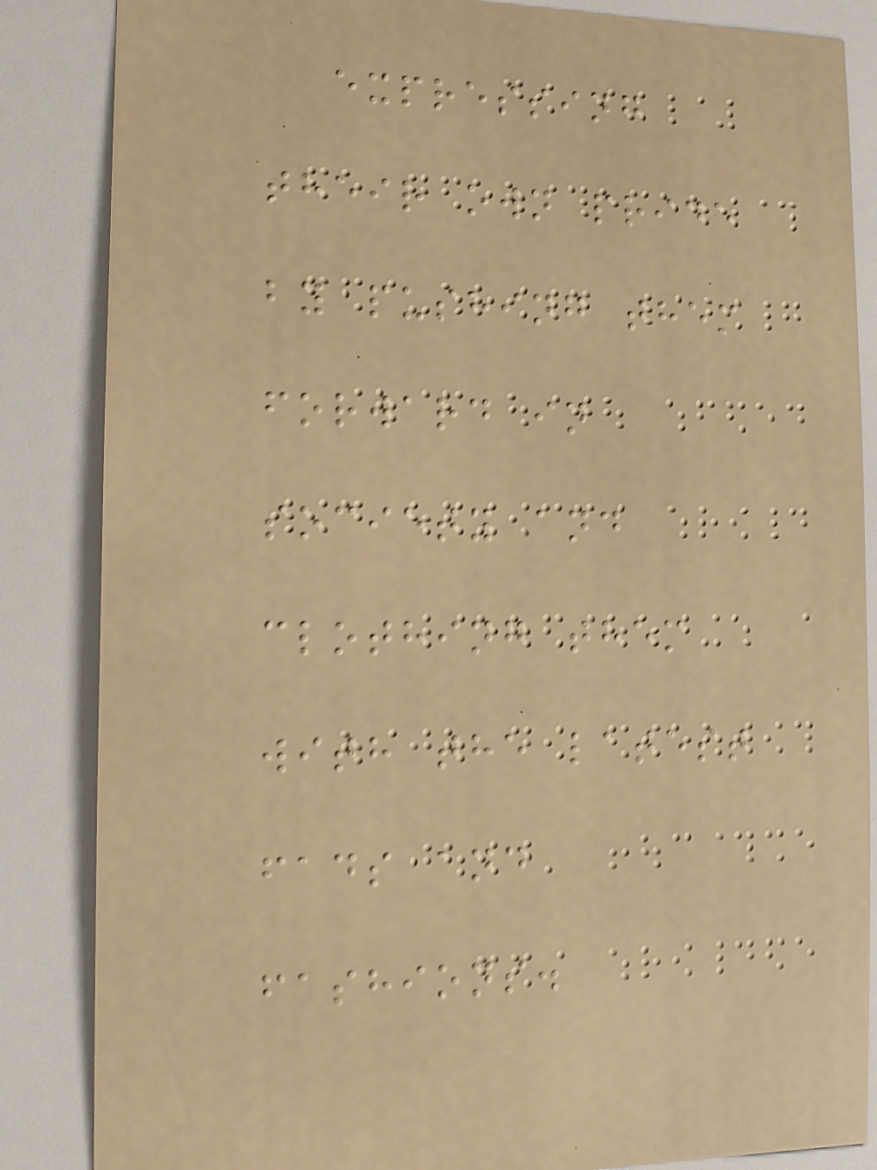expressing
their own pride
by pushing them
forward in
society and
clothing them
with the latest
fads and
fashions.
